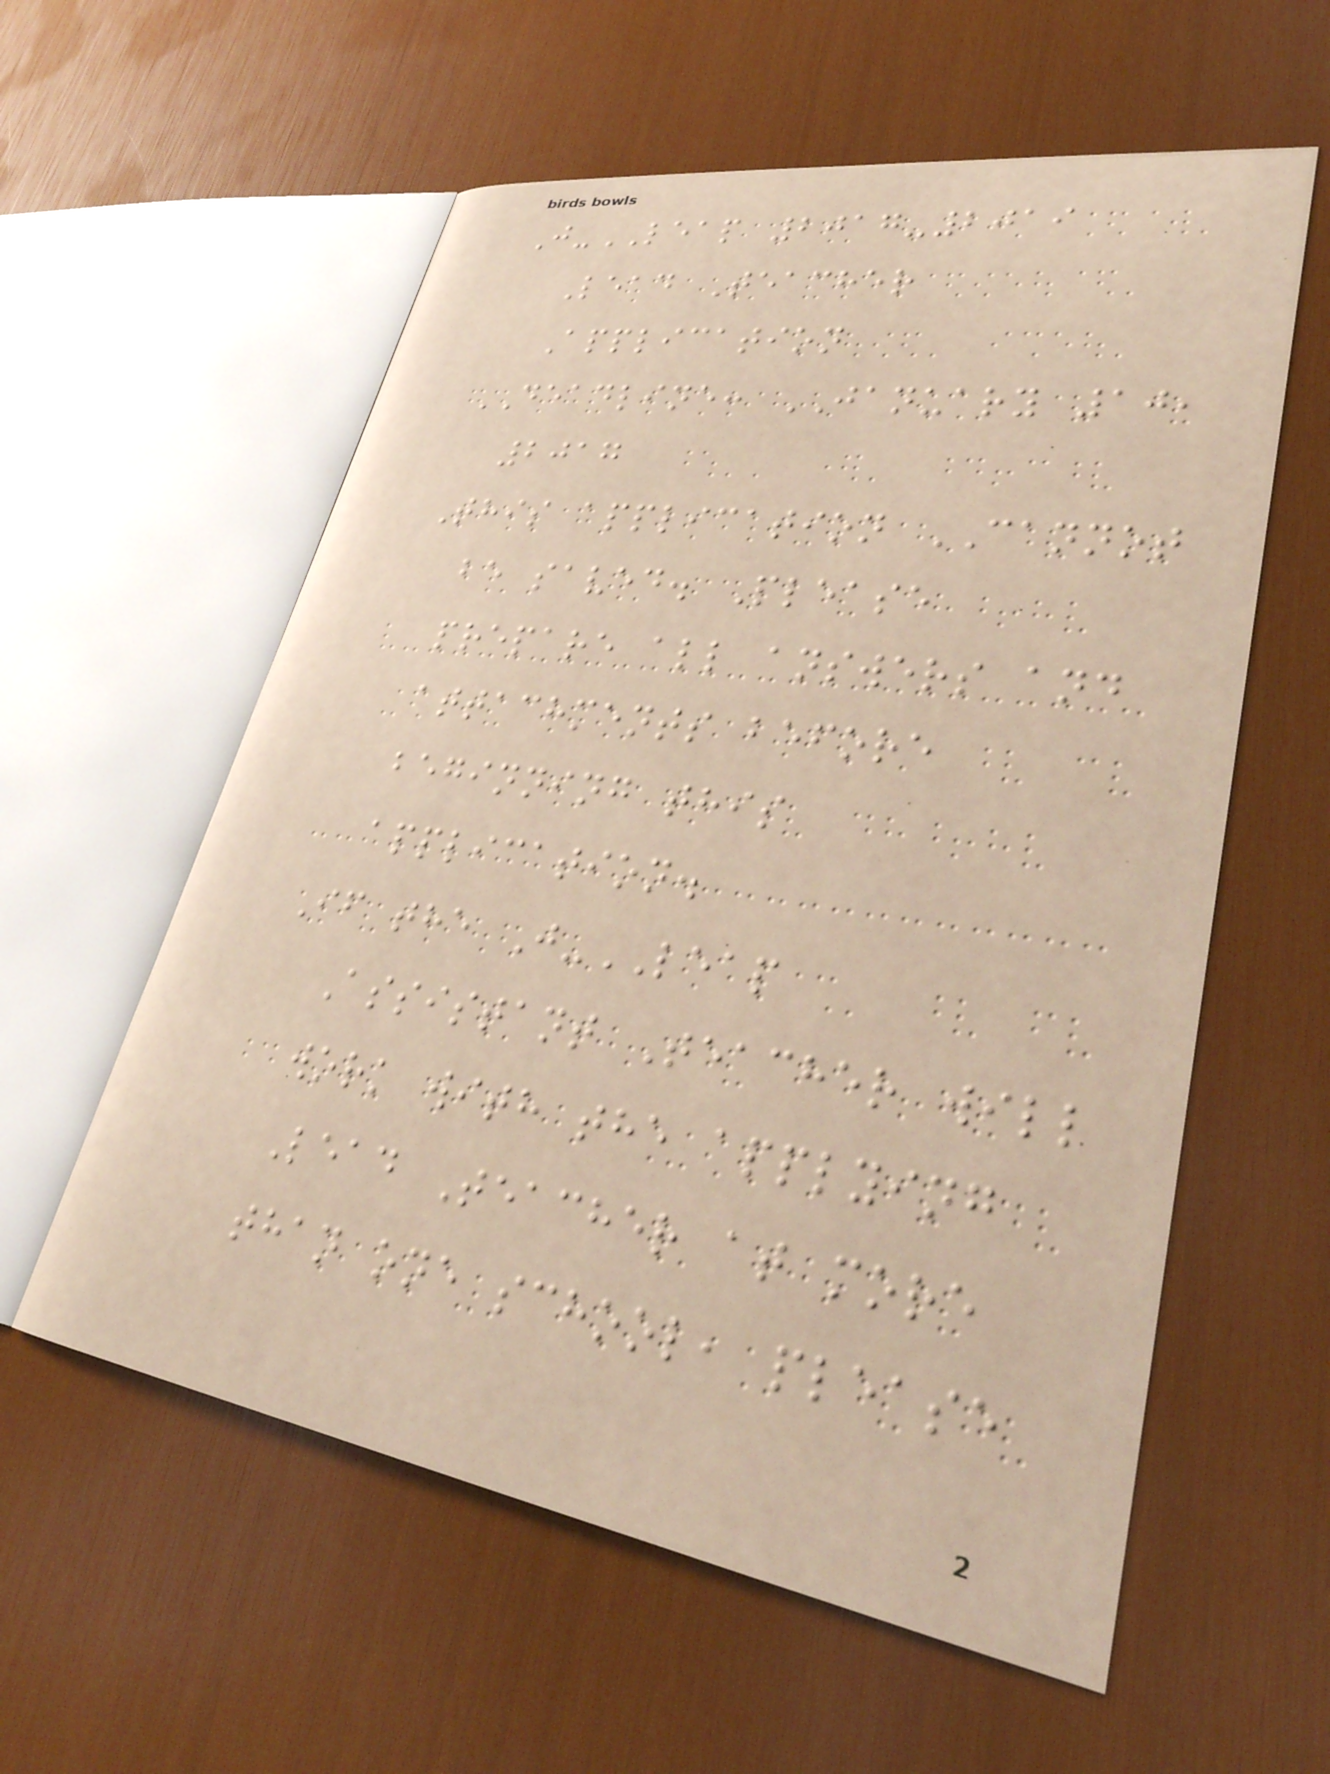J-LEAP 2017-2019
Lead Teacher
Application
DEADLINE: JANUARY 10,
2017
This application CANNOT
be saved. Please
prepare all answers and
attachments before
beginning this
application.
If the J-LEAP
Assistant Teacher will
work with the applying
Lead Teacher at more
than one school, please
